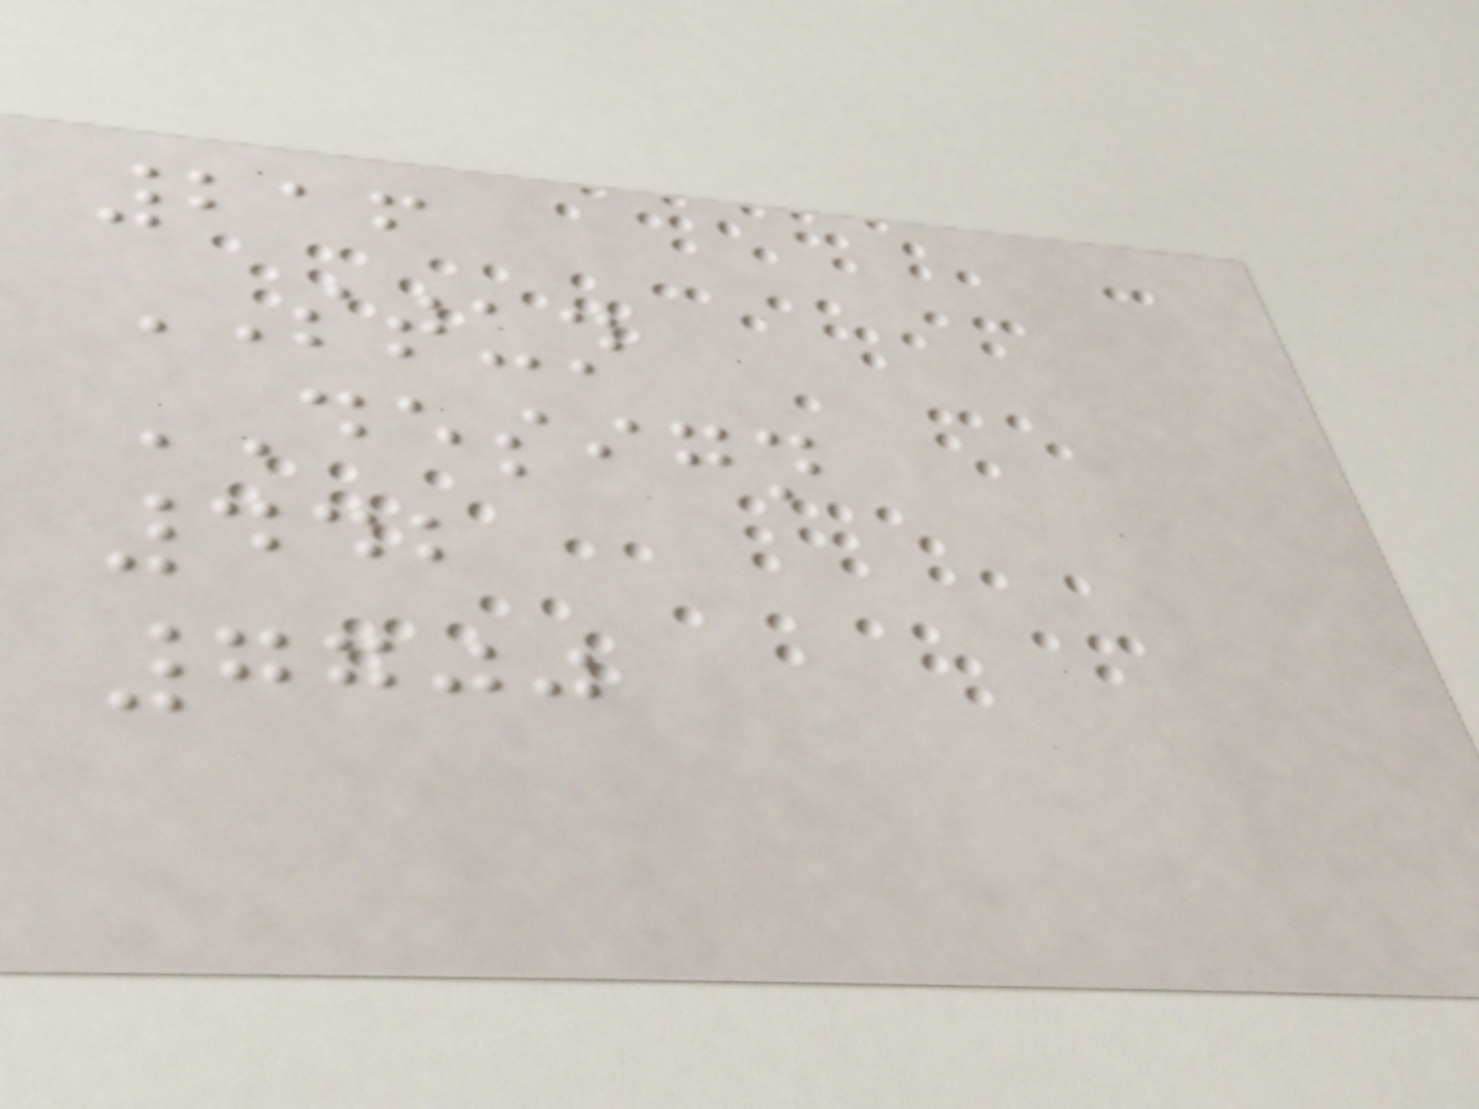216
STUN
DESIGN
442
7700
